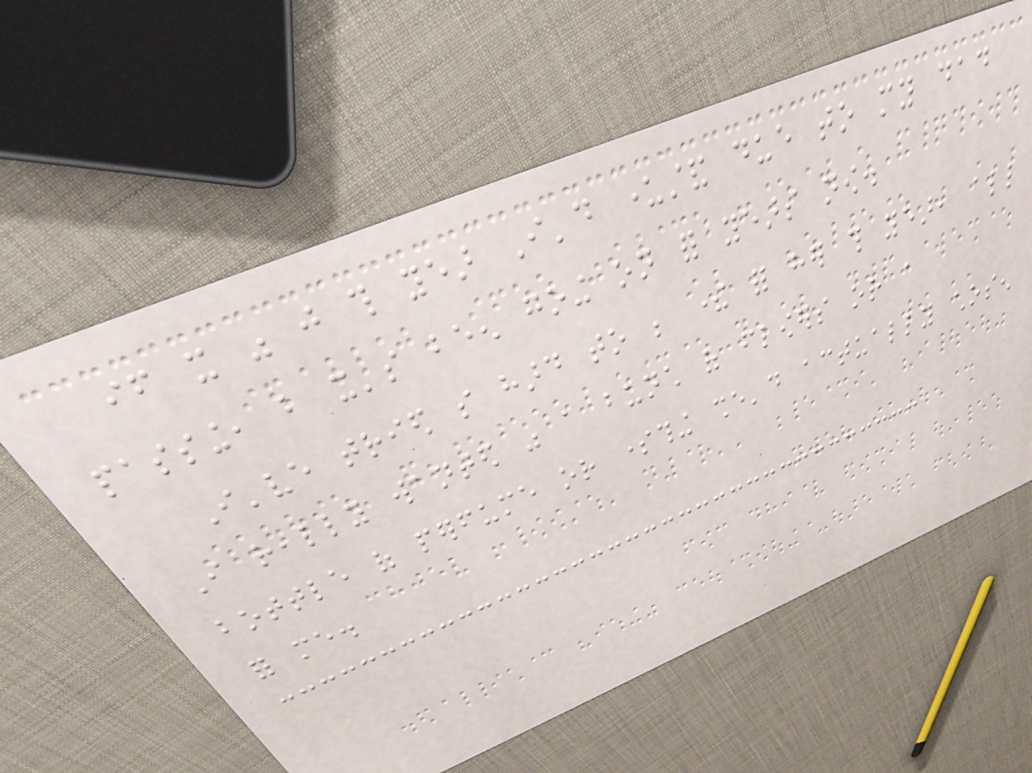if it was just this year I'd understand due to my dad
passing, but it's been going on for years now.
I've tried so hard to be there for her this year, all
I really wanted was a bunch of flowers or a
bottle of perfume or something she'd actually chosen
for me.
